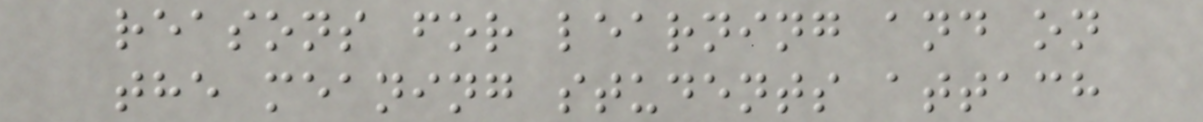reasons for learning and on
the meaning students attach
